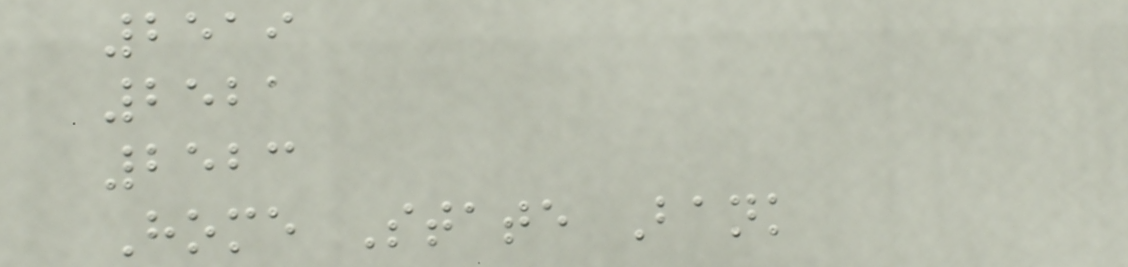2519
2521
2523
Home State Bank
